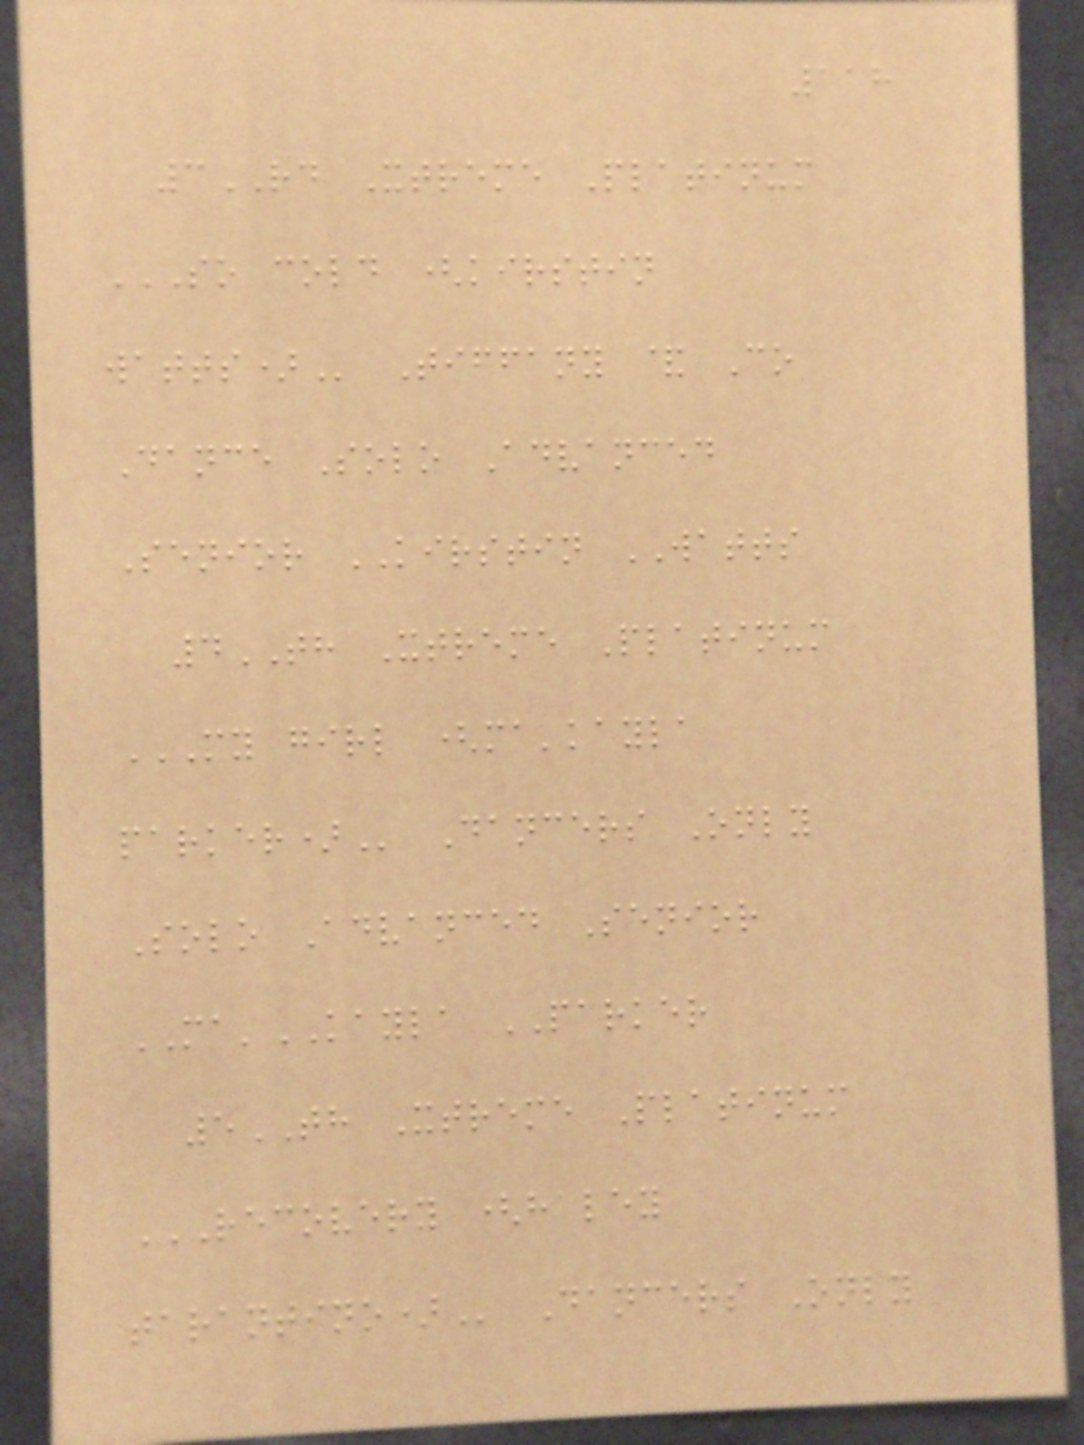118
3RD Xtreme Platinum
SO COLD (KIRSTIN
WATTS) Tiffany & Co
Dance Solo Advanced
Senior KIRSTIN WATTS
4TH Xtreme Platinum
MY GIRL (MA'KAYLA
PARKER) Dancers Only
Solo Advanced Senior
MA'KAYLA PARKER
5TH Xtreme Platinum
RECOVERY (HALEY
TARANTINO) Dancers Only
